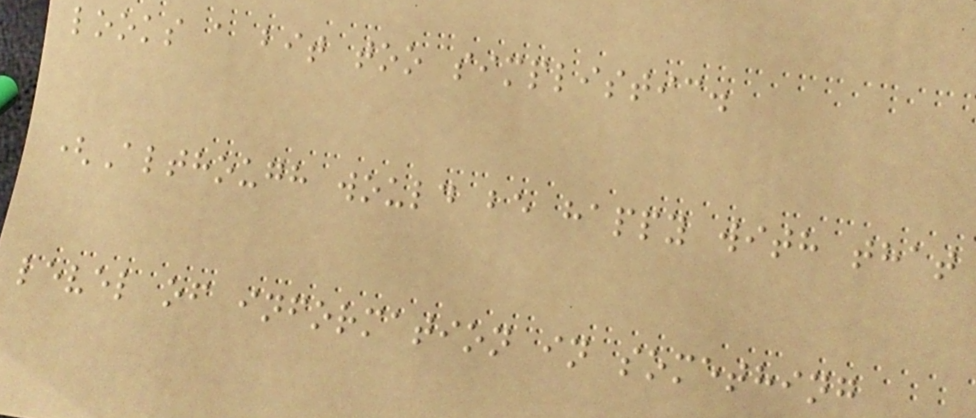looks a bit too simplistic.
(Although would be happy with that
level of information in something
